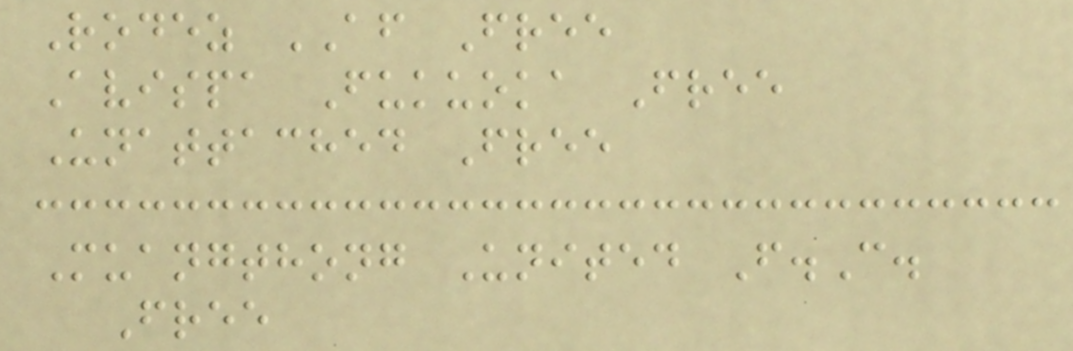Rodez AF Free
Avispa Fukuoka Free
Unattached Free
Muangthong United F.C.
Free
